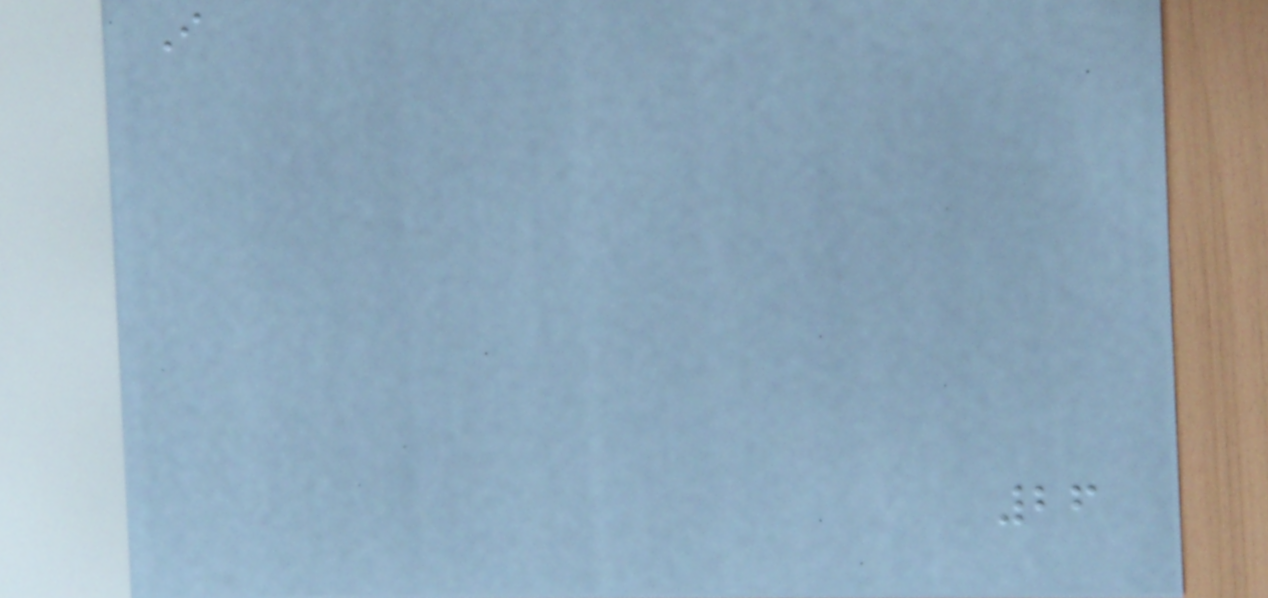I
26
